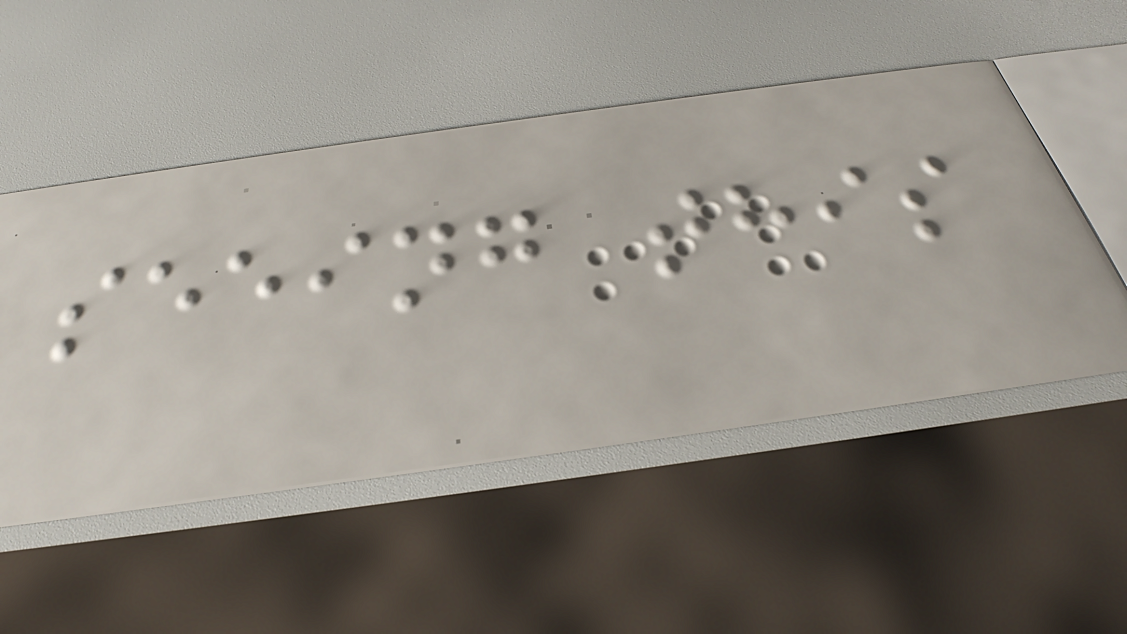seeing this
